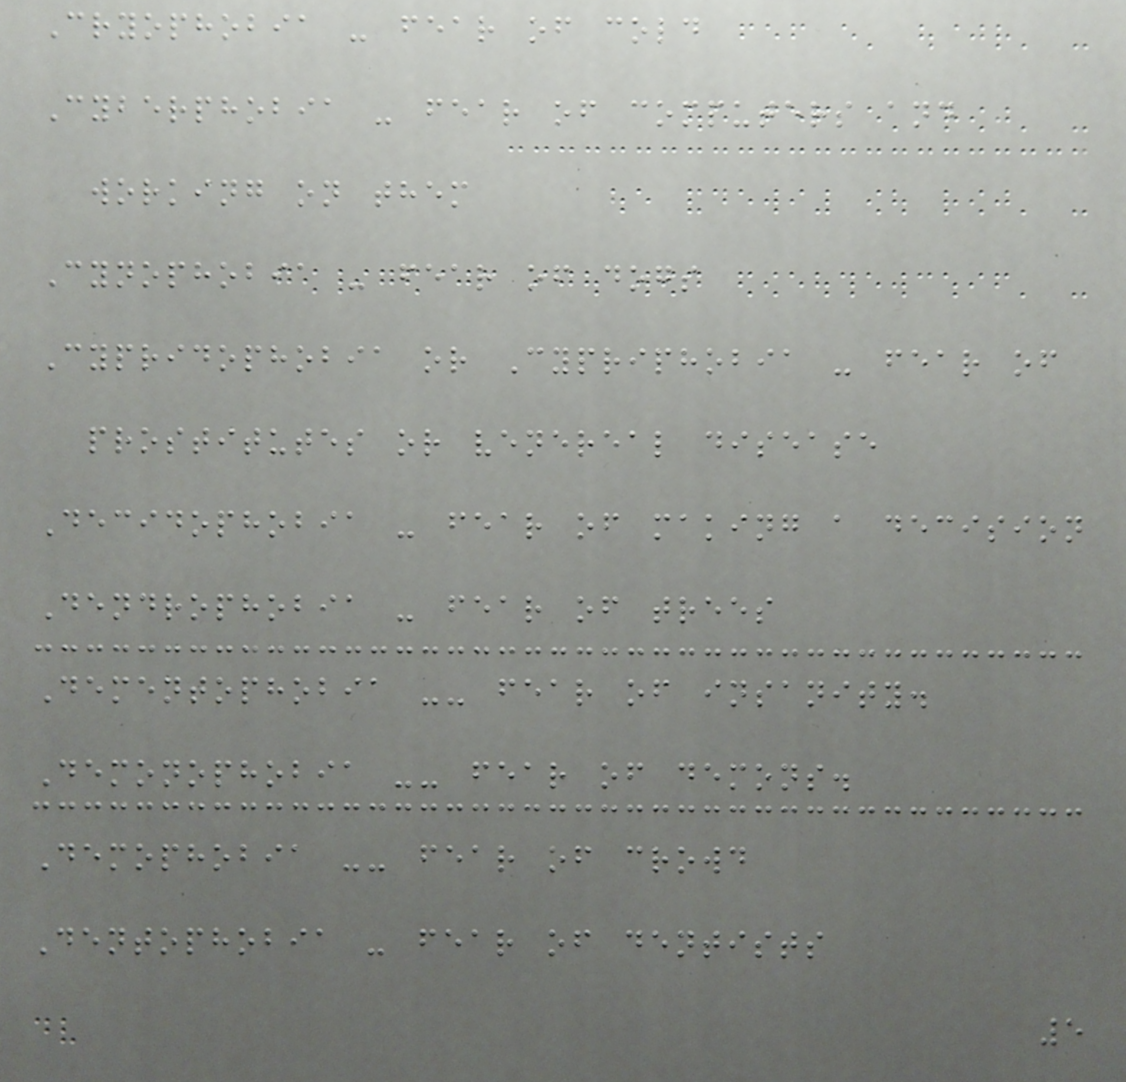Cryophobia - fear of cold
Cyberphobia - fear of computers and
working on them
Cynophobia - fear of dogs
Cypridophobia or Cypriphobia - fear of
prostitutes or venereal disease
Decidophobia - fear of making a decision
Dendrophobia - fear of trees
Dementophobia -- fear of insanity.
Demonophobia -- fear of demons.
Demophobia -- fear of crowd
Dentophobia - fear of dentists
5
